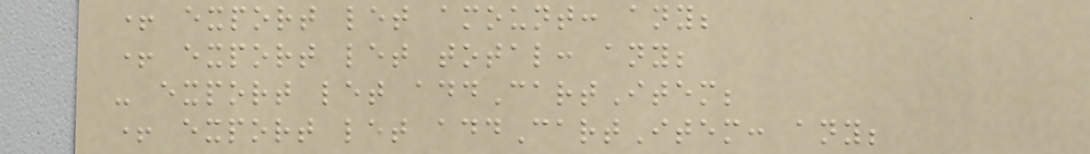+ export let amount: any;
+ export let total: any;
- export let addCartItem;
+ export let addCartItem: any;
